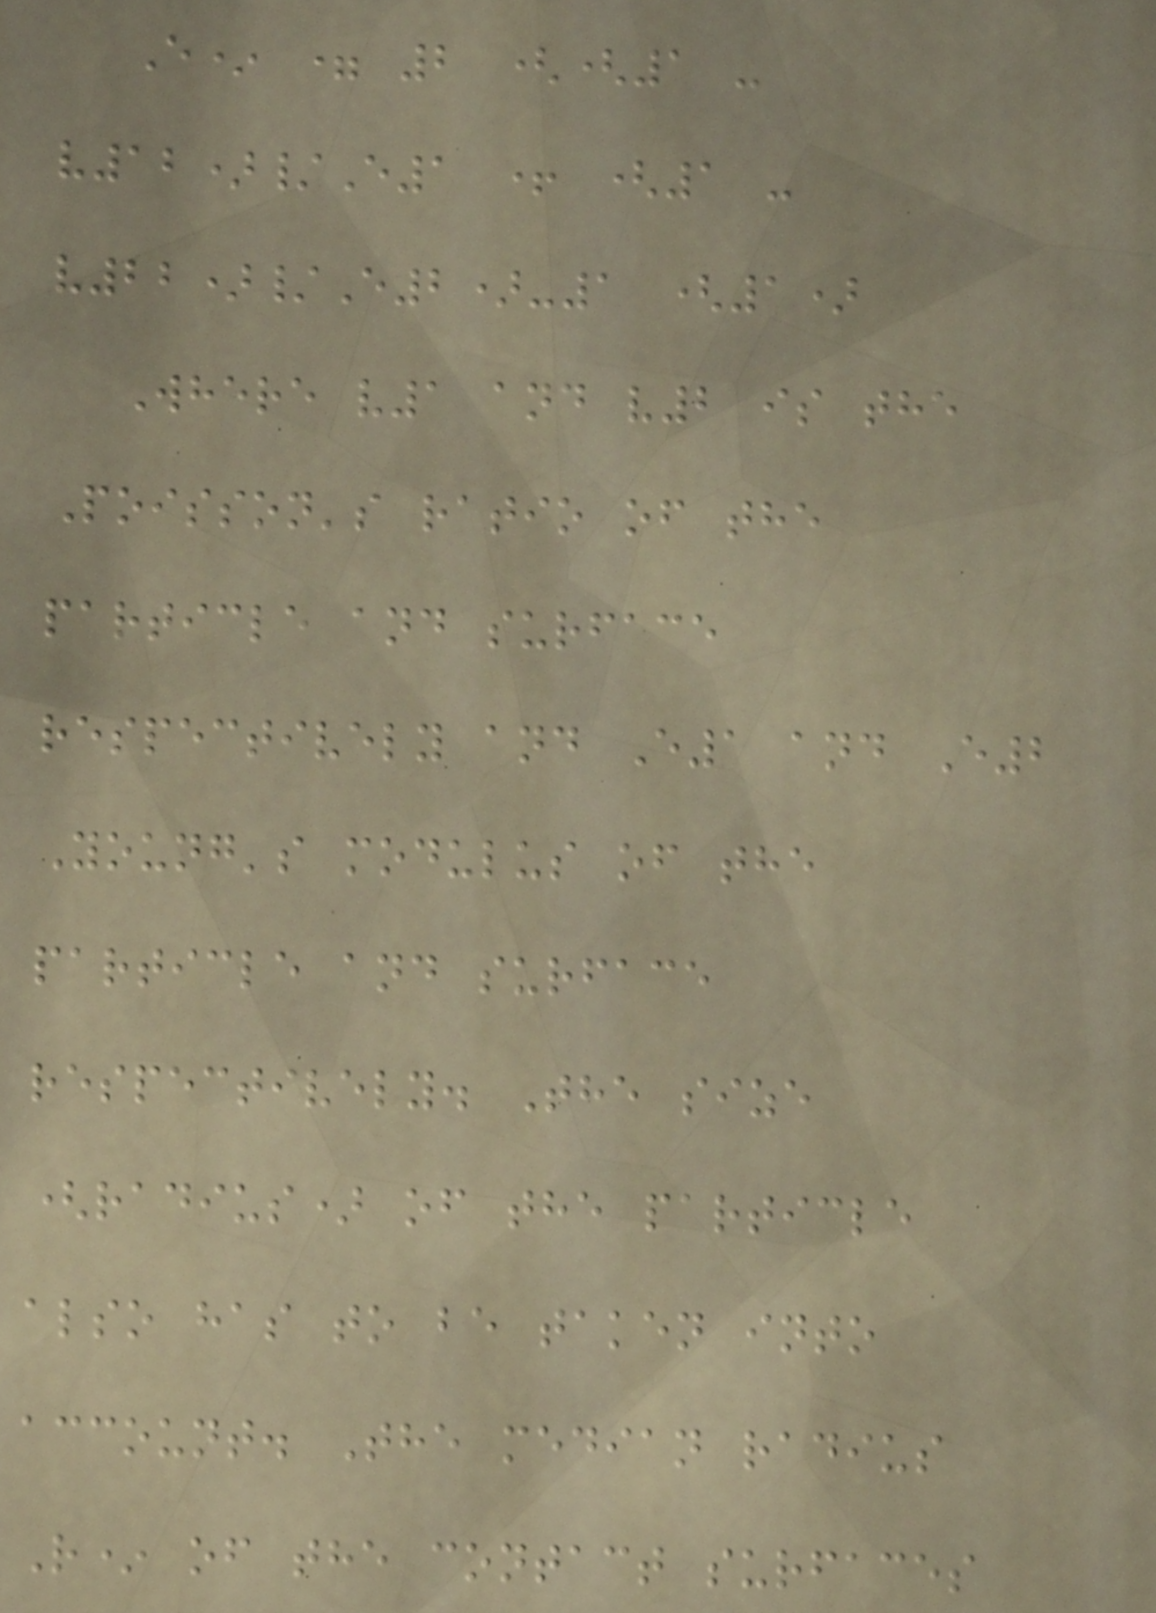E* = 2 ((1 -
v12)/E1 + (1 -
v22)/E2)-1 (1)
Where v1 and v2 is the
Poisson's ratio of the
particle and surface
respectively and E1 and E2
Young's modulus of the
particle and surface
respectively. The size
(radius) of the particle
also has to be taken into
account. The median radius
R* of the contact surfaces
